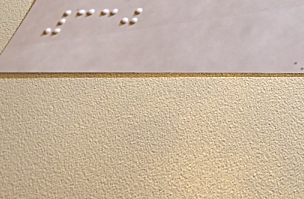330
